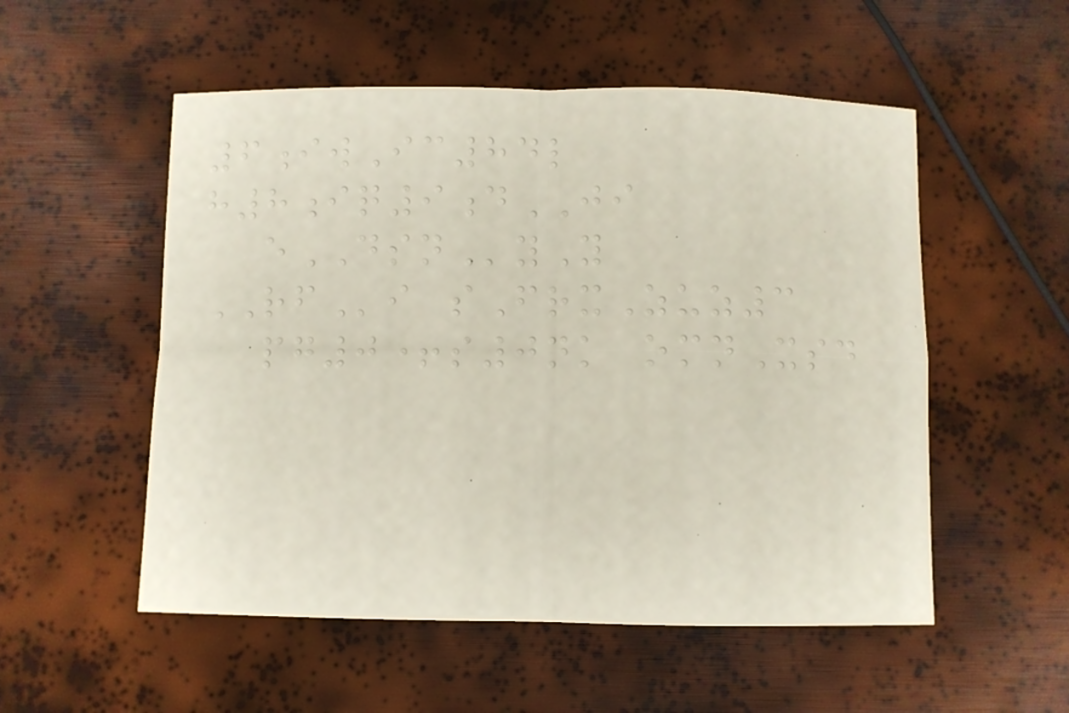6iwIc84l
h8iq9dJI
eDSNyY
RFi sFrxZuz3
pg0+s0nk omnXsd
